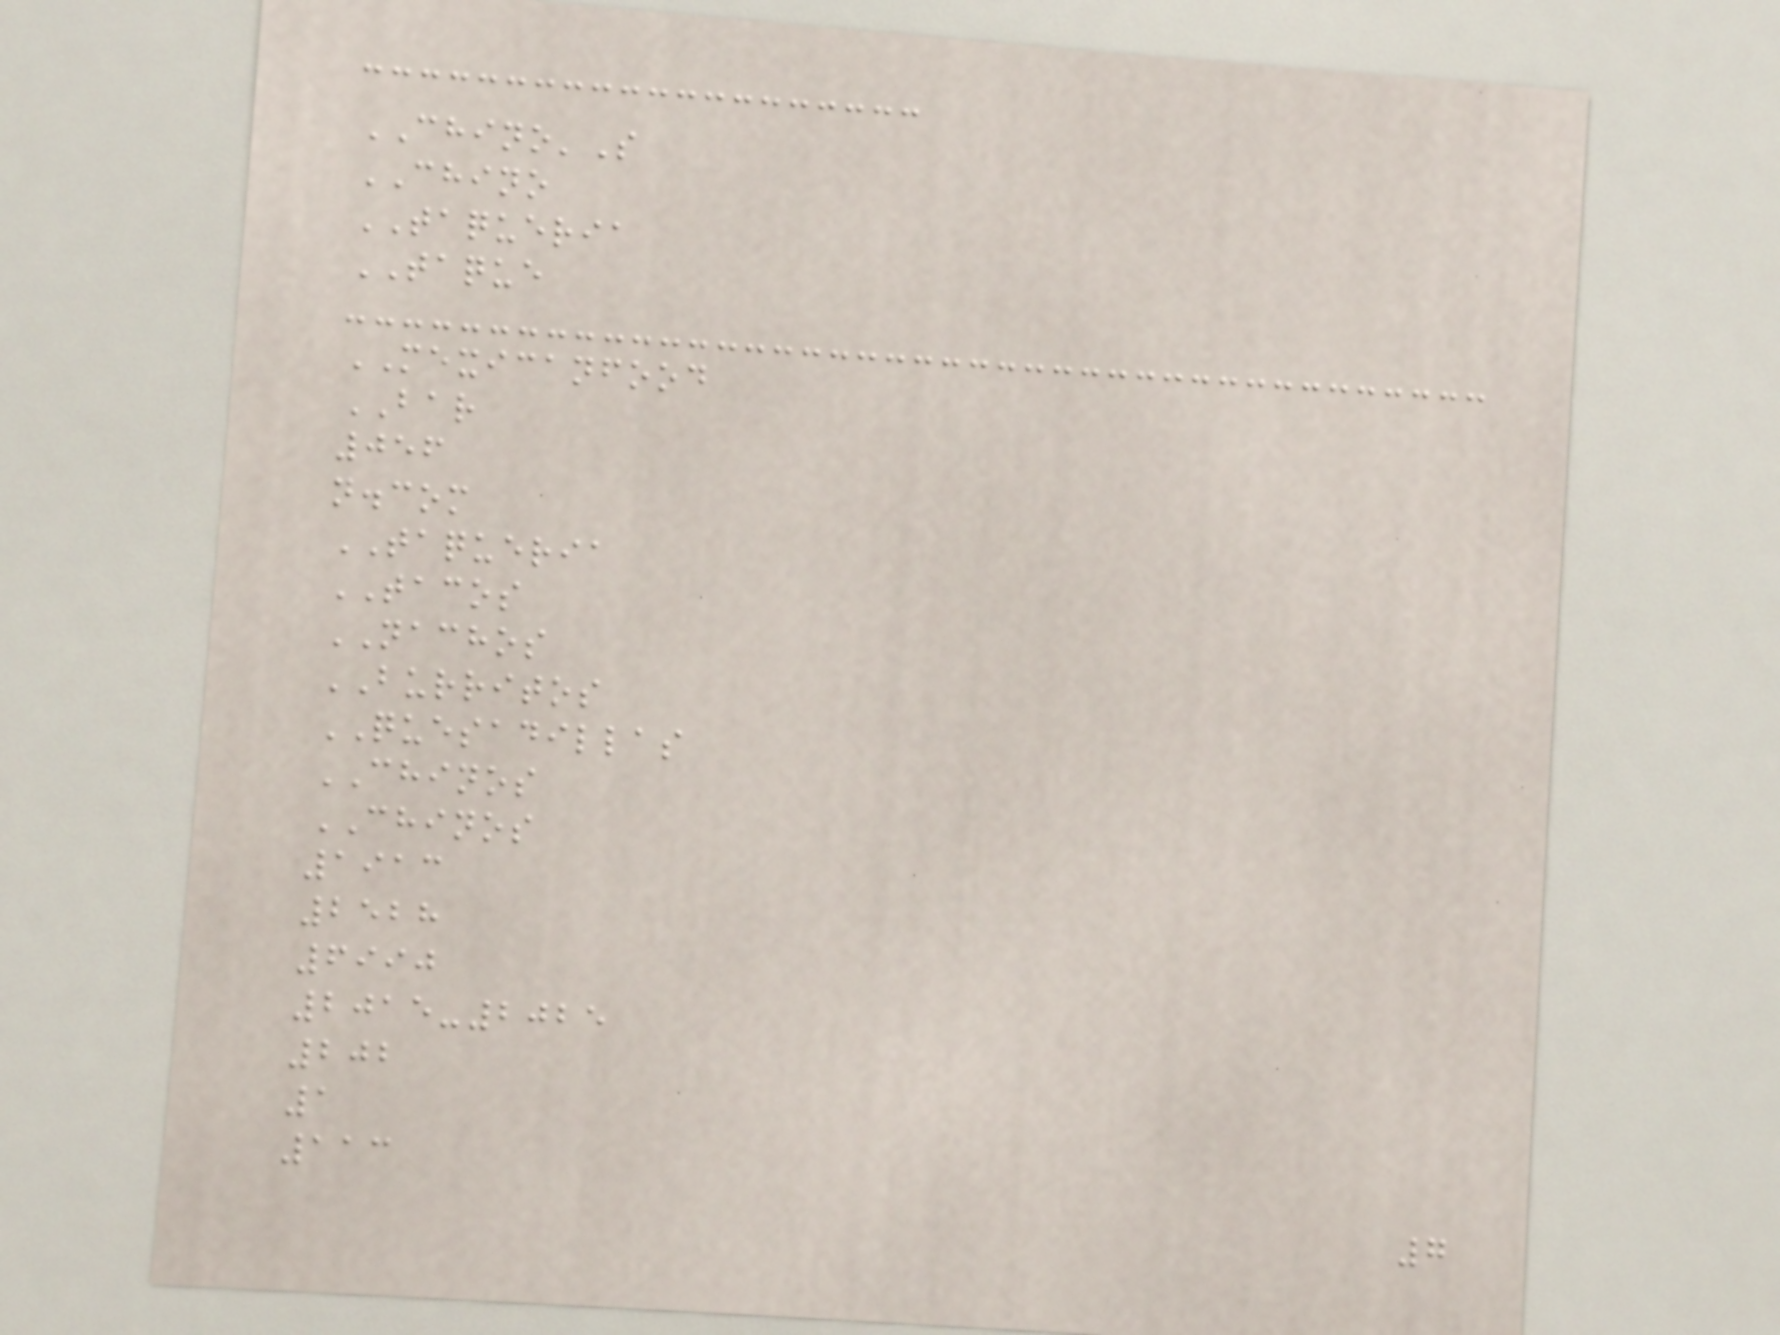CHINO'S
CHINO
TAQUERIA
TAQUE
MEXICANFOOD
BAR
056
n.com
TAQUERIA
TACOS
NACHOS
BURRITOS
QUESADILLAS
CHINOS
CHINOS
1913
2528
6990
2015-2025
202
1
113
7
